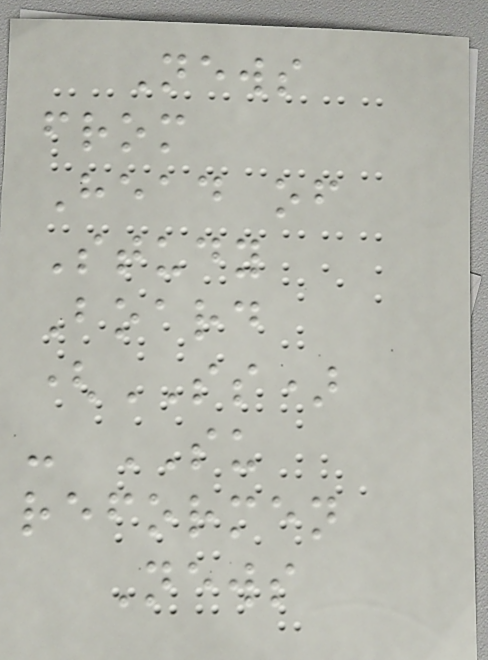News
from
Head of
Study
Board
(SS)
- SU
reformen
News
